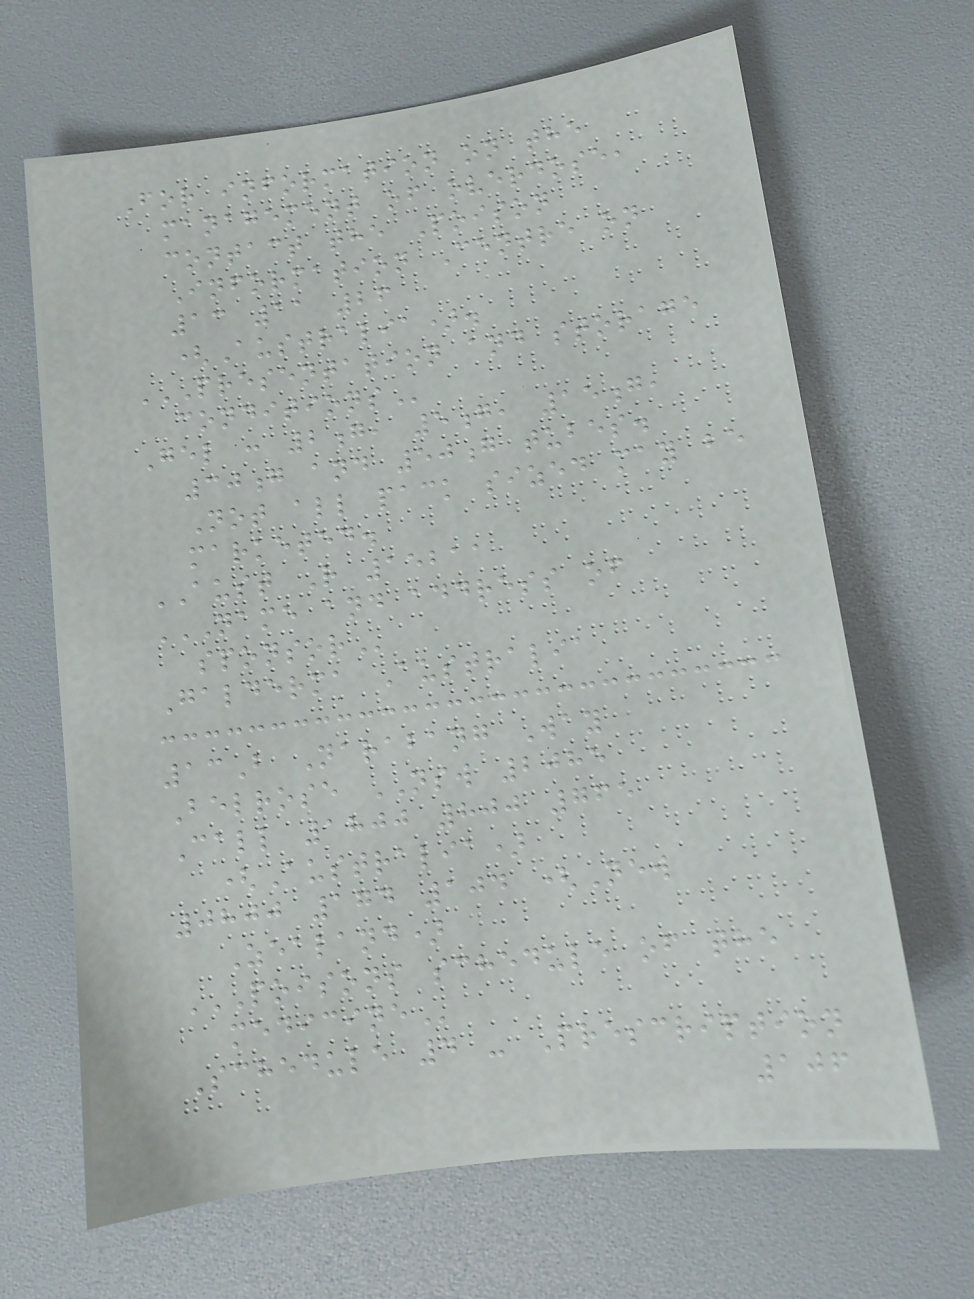For information on the
management of overdose,
contact the Poison
Information Centre on
13 11 26
(Australia).
PRESENTATION AND STORAGE
CONDITIONS
Gel : 2g, 5g, 15g,
30g and 50g tubes.
Not all pack sized may be
marketed.
AUST R 15211
NAME AND ADDRESS OF
SPONSOR
Galderma Australia
13B Narabang Way
Belrose NSW 2085
Call 1800 800 765
(Australia)
0800 174 104 (New
Zealand)
POISONS SCHEDULE OF THE
MEDICINE
Schedule 4 - Prescription
106
